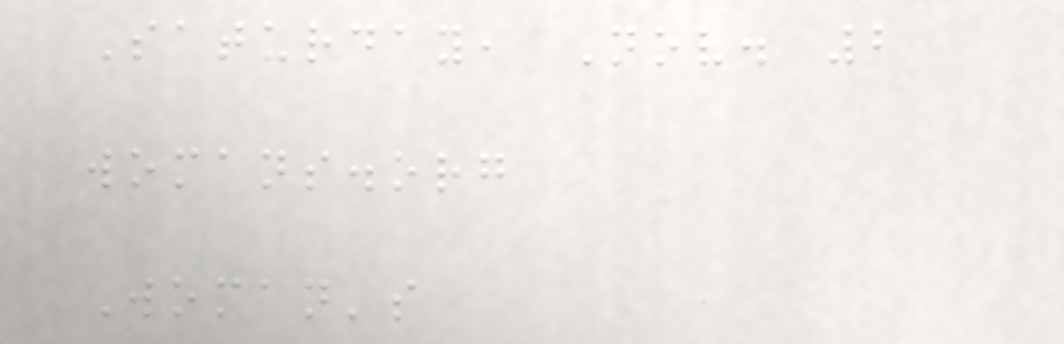Saturday, Nov. 2
womans.org
Woman's
